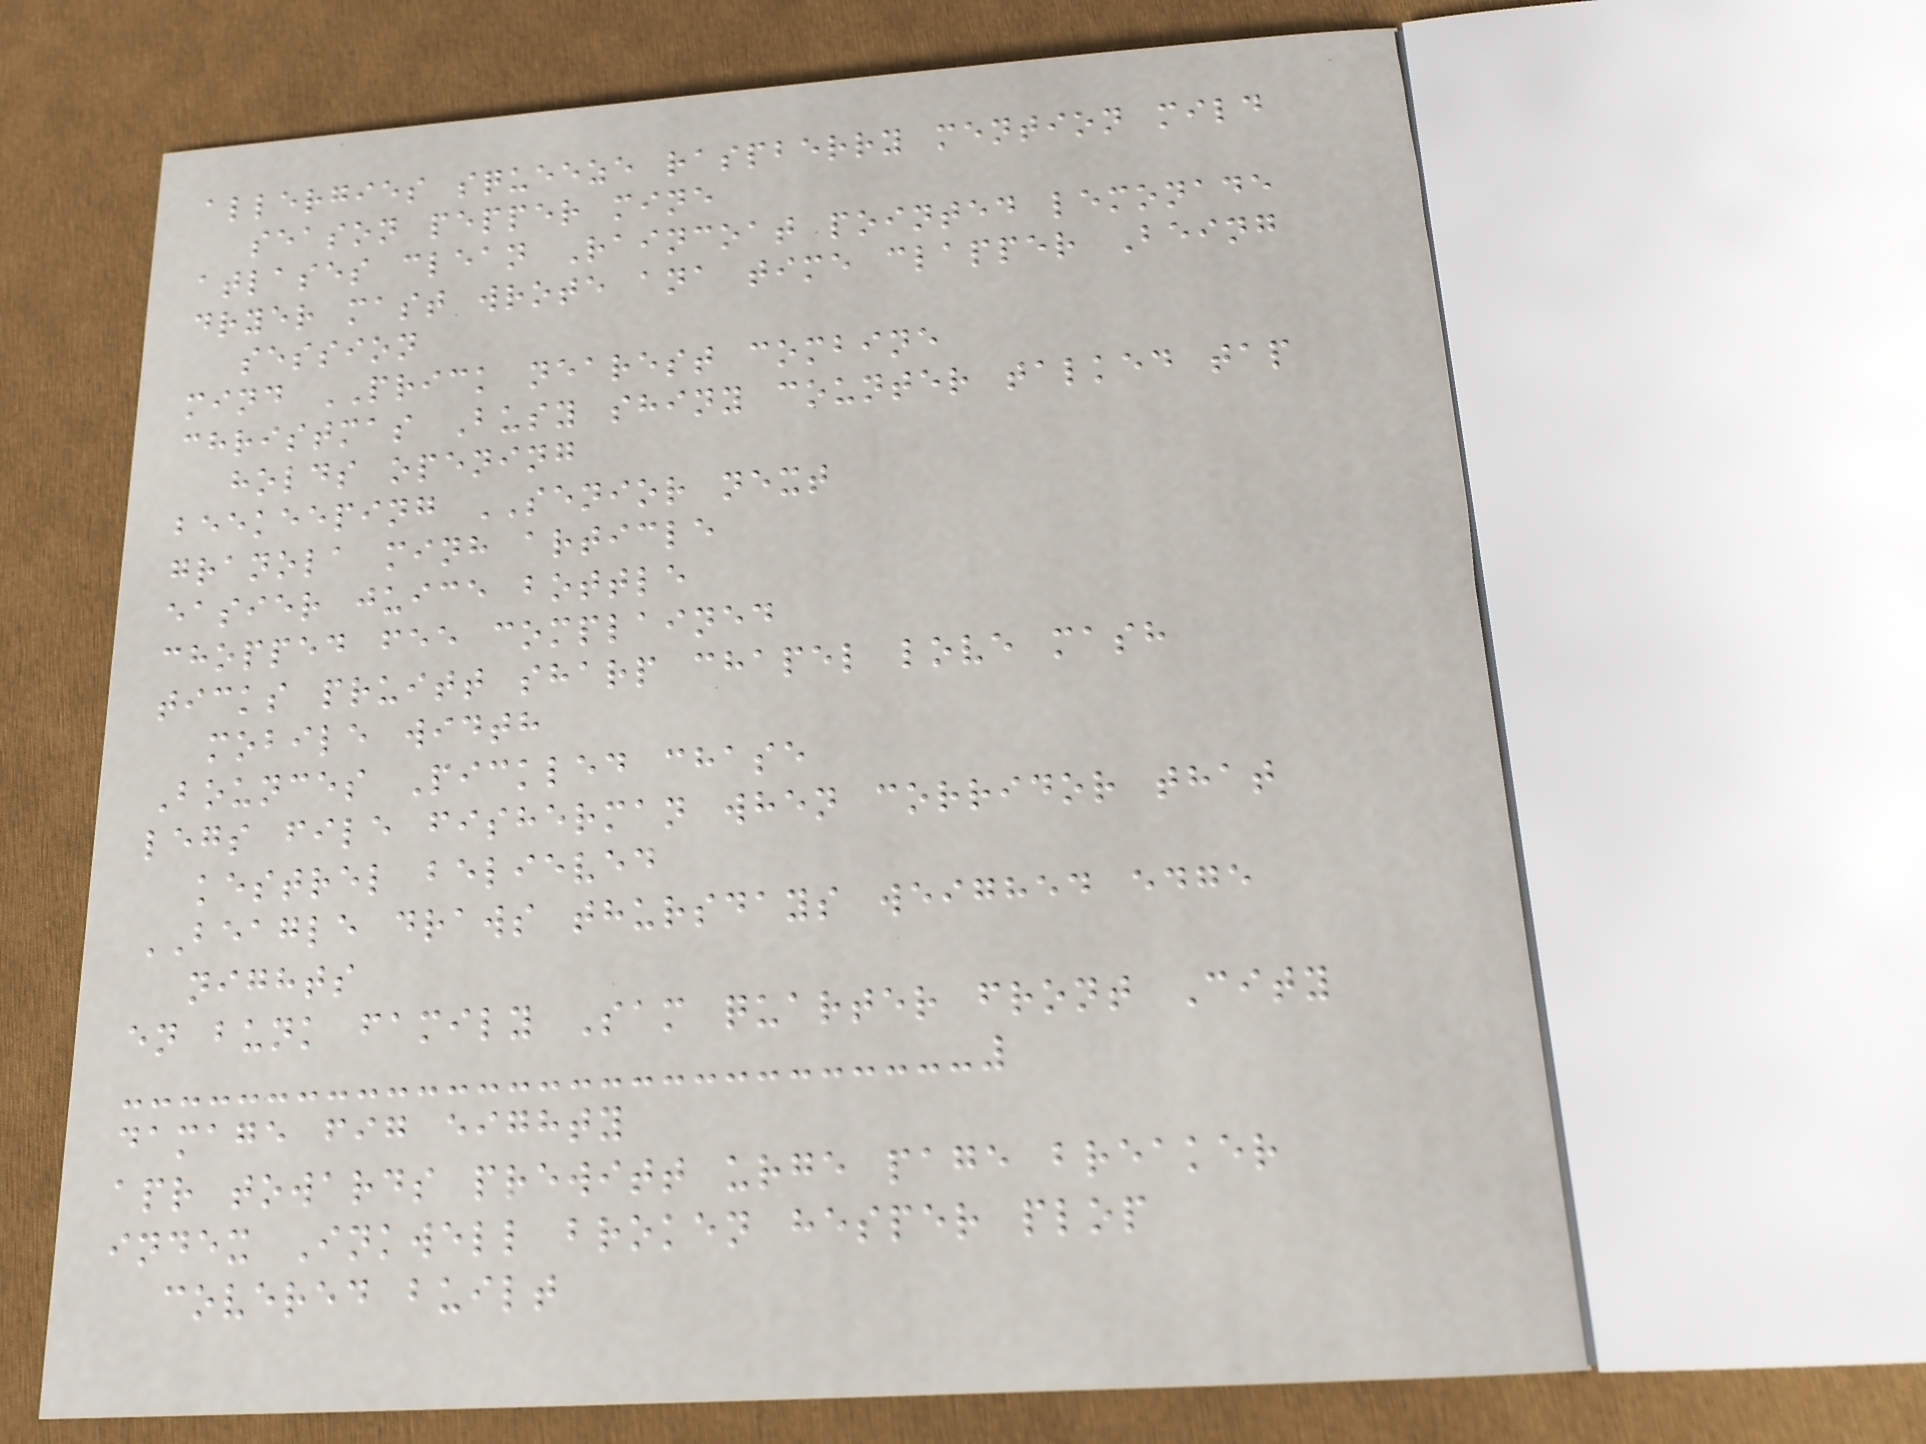allergies squeeze raspberry mention mild
season pepper mine
atlases clean Raincoat pointed lemonade
dryer mast wrote ana time clapper Being
session
mind PRICK nearest combine
christmas Busy shiny counter talked tap
holds opening
beekeeping SENIOR next
granola minh article
easier juice bottle
chopped fee complained
ticks pruitt sharp chapel love mash
mobile width
Bounces Pickled chase
legs file fisherman when corridor that
kestrel believed
BEAGLE draws thursdays weighed edge
nights
en bunk family Sam quarter front City
damage fig eighty
apr towards prewitt urge page breaker
index Inkwell broken hesper plop
covered built
